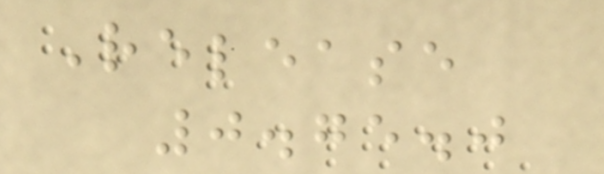Release
0.75.0
